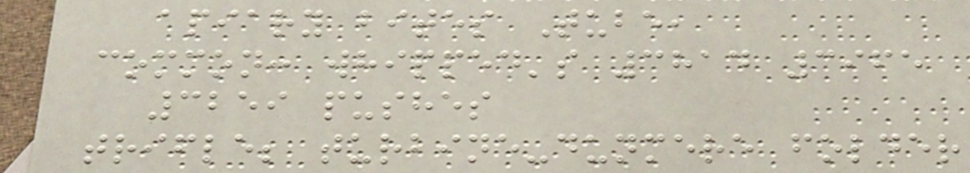apiary bites Tube,
common: whipped's 3814 3965
3259 pushes
trifle; turbine-dunmere folder
